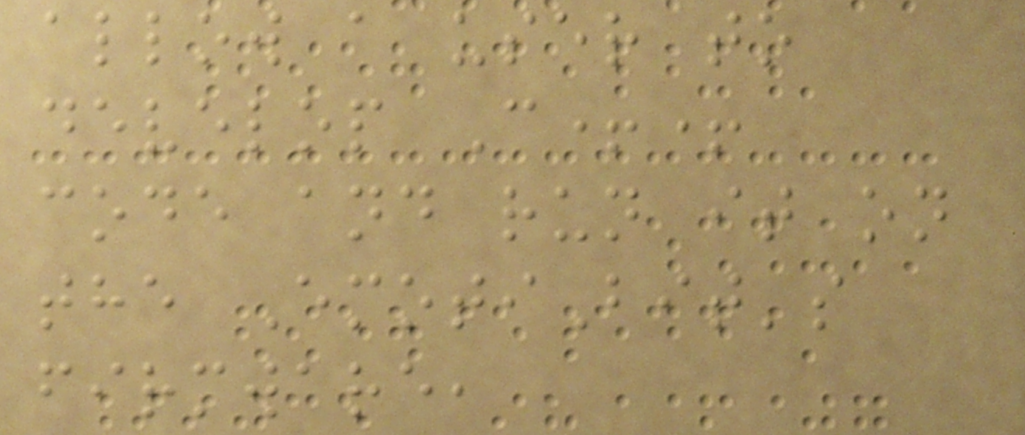allow a user to
develop C++
code and run it on
the EmotiBit's
firmware,
